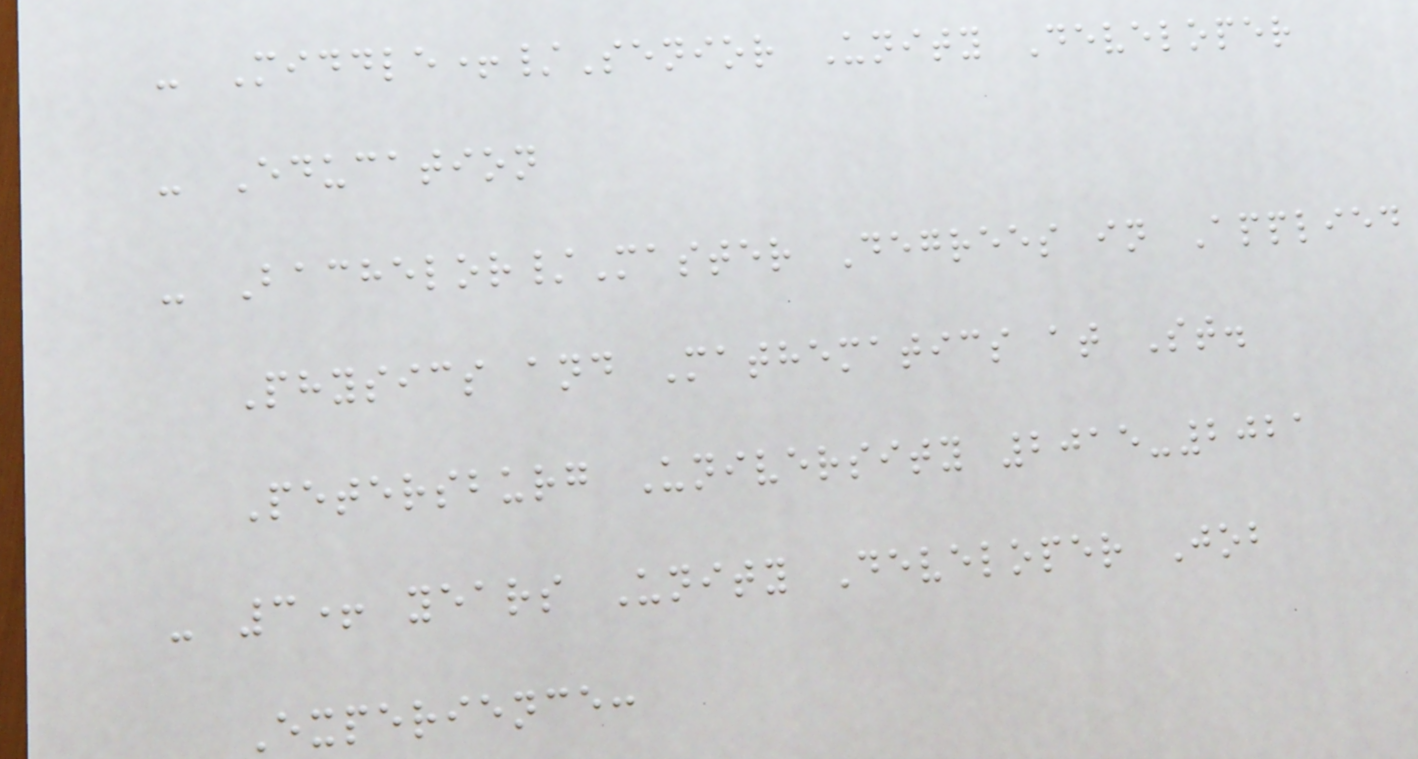- Middle+/Senior Unity Developer
- Education
- Bachelor/Master Degrees in Applied
Physics and Mathematics at St.
Petersburg University 2015-2021
- 3+ years Unity Developer Job
Experience:
